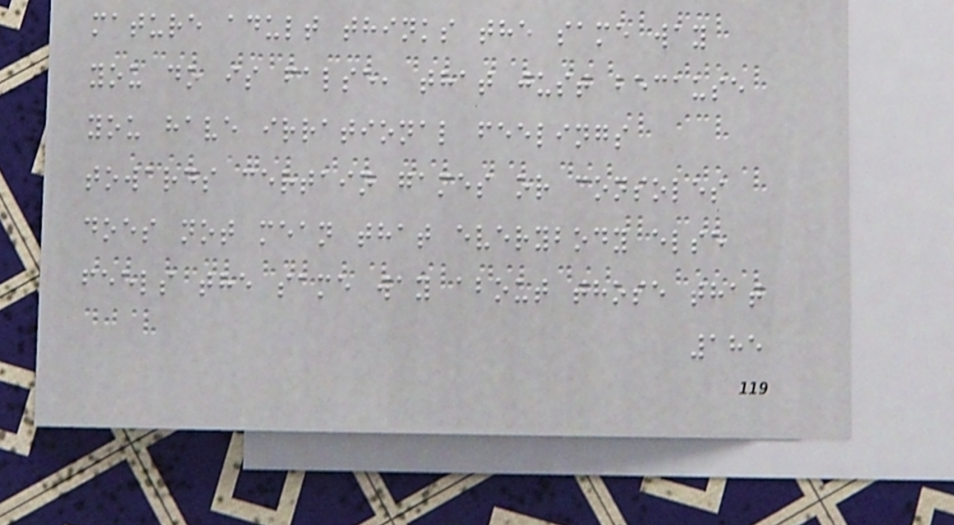mature adult thinks the same way
you do is false, that just because
you have irrational feelings
towards certain games or consoles
does not mean that everybody else
feels the same way about those that
185
